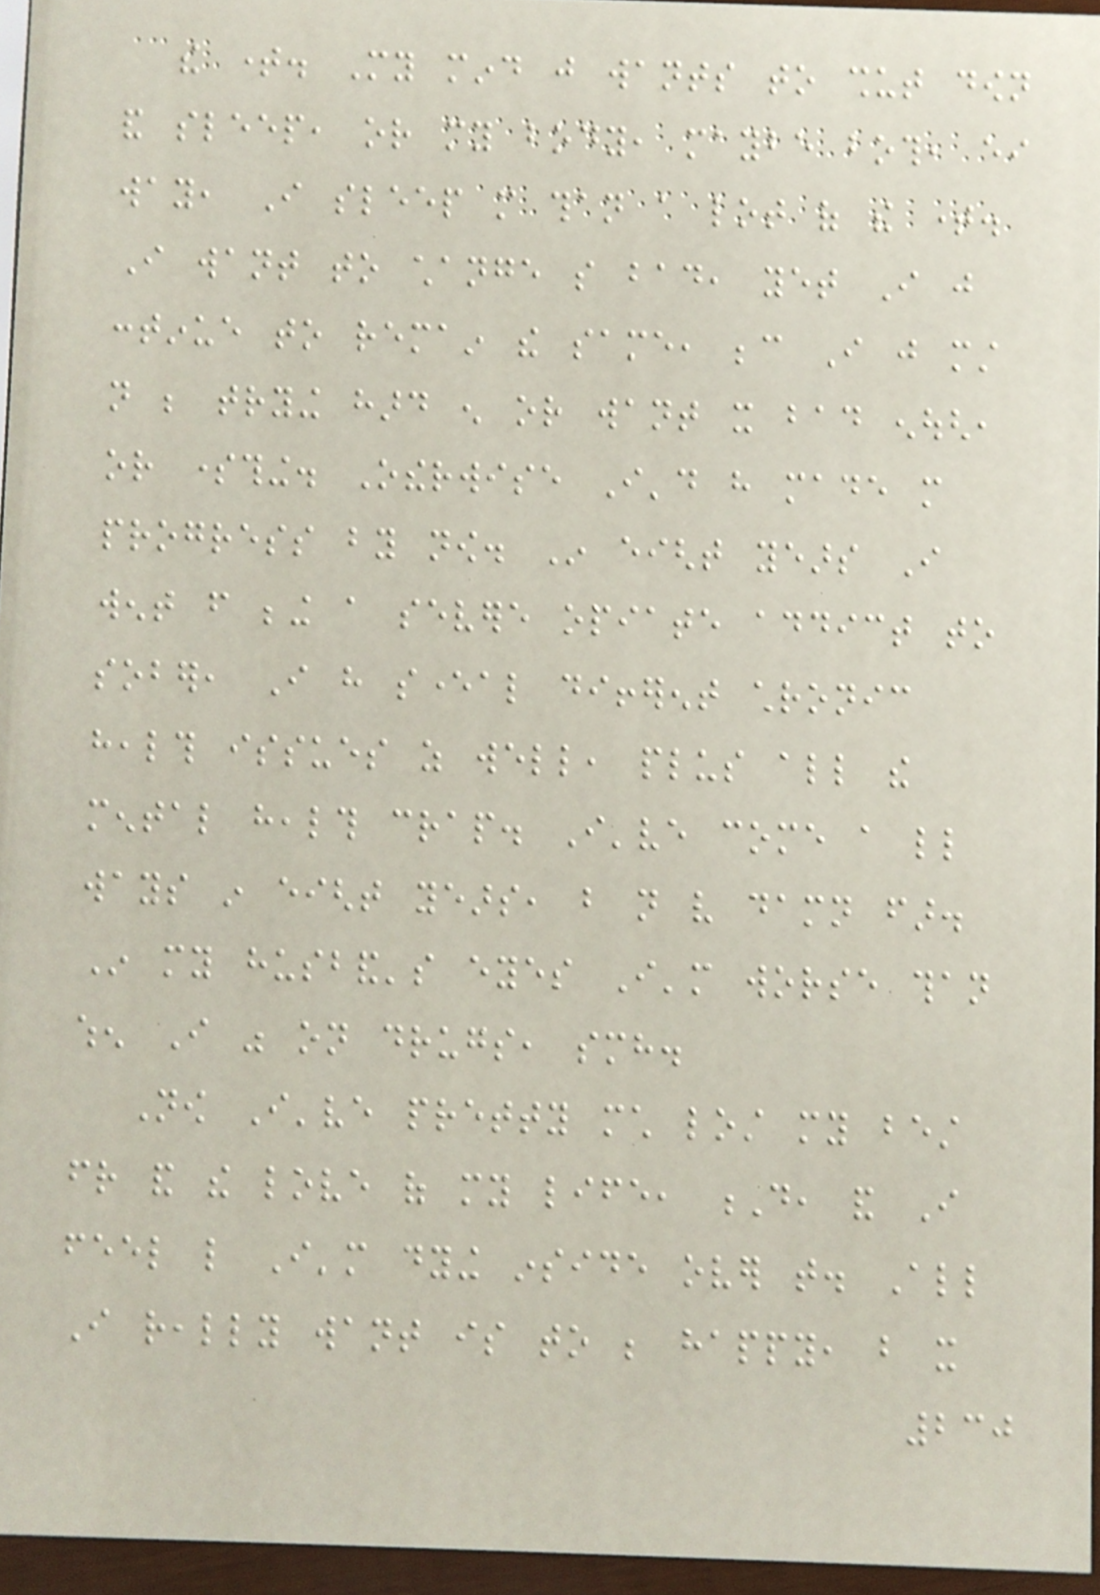the time. My mind just wants to shut down
and sleep, or my body, maybe both, either
way, I sleep more than a lot of the time.
I want to change so bad, yet I just
continue to remain the same, because I just must
not be trying hard enough or want it bad enough,
or something. Otherwise I'd have made more
progress by now. In eight years I
went from being a severe opiate addict to
sober, I have several different chronic
health issues as well, plus all the
mental health crap. I've come a little
ways in eight years, but not very damn far.
In my husband's eyes I'm worse than
when I was on drugs, smh.
Now I've pretty much lost my best
friend and the love of my life, D, and I
feel like I'm dying inside over that. All
I really want is to be happy, but it
230
